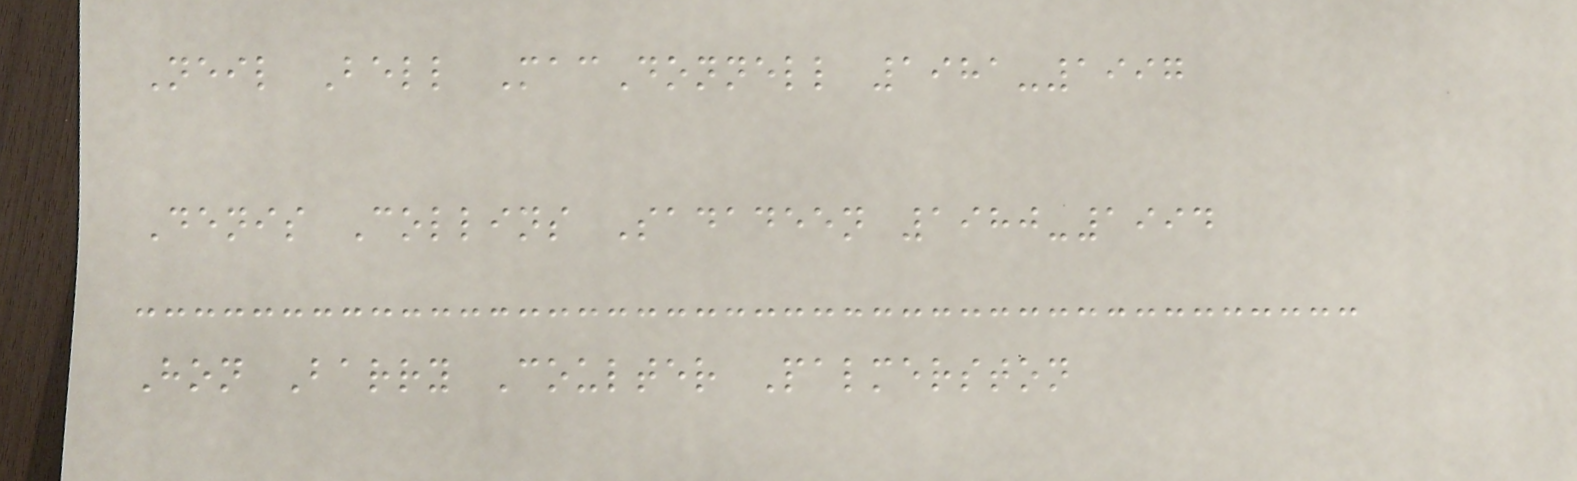Neil Bell MacDonnell 1981-1997
Denis Collins Sadadeen 1980-1994
Hon Barry Coulter Palmerston
